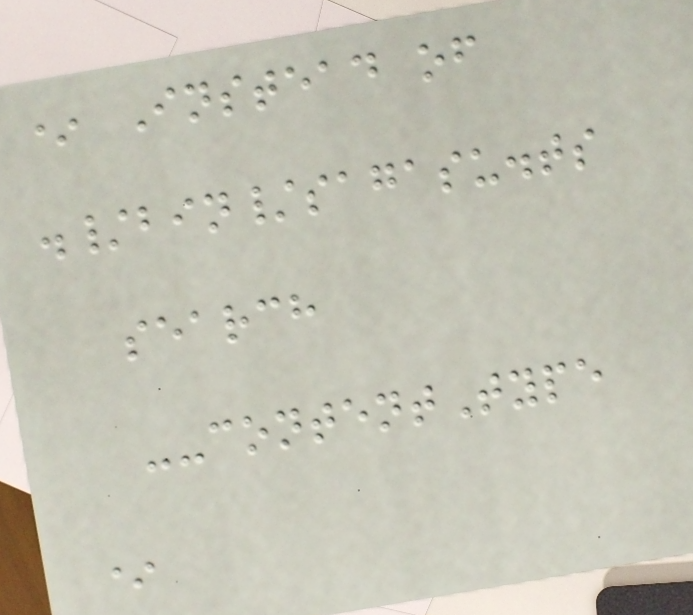* Instead of
./bin/sagasu.ts
search
--contentType
*
